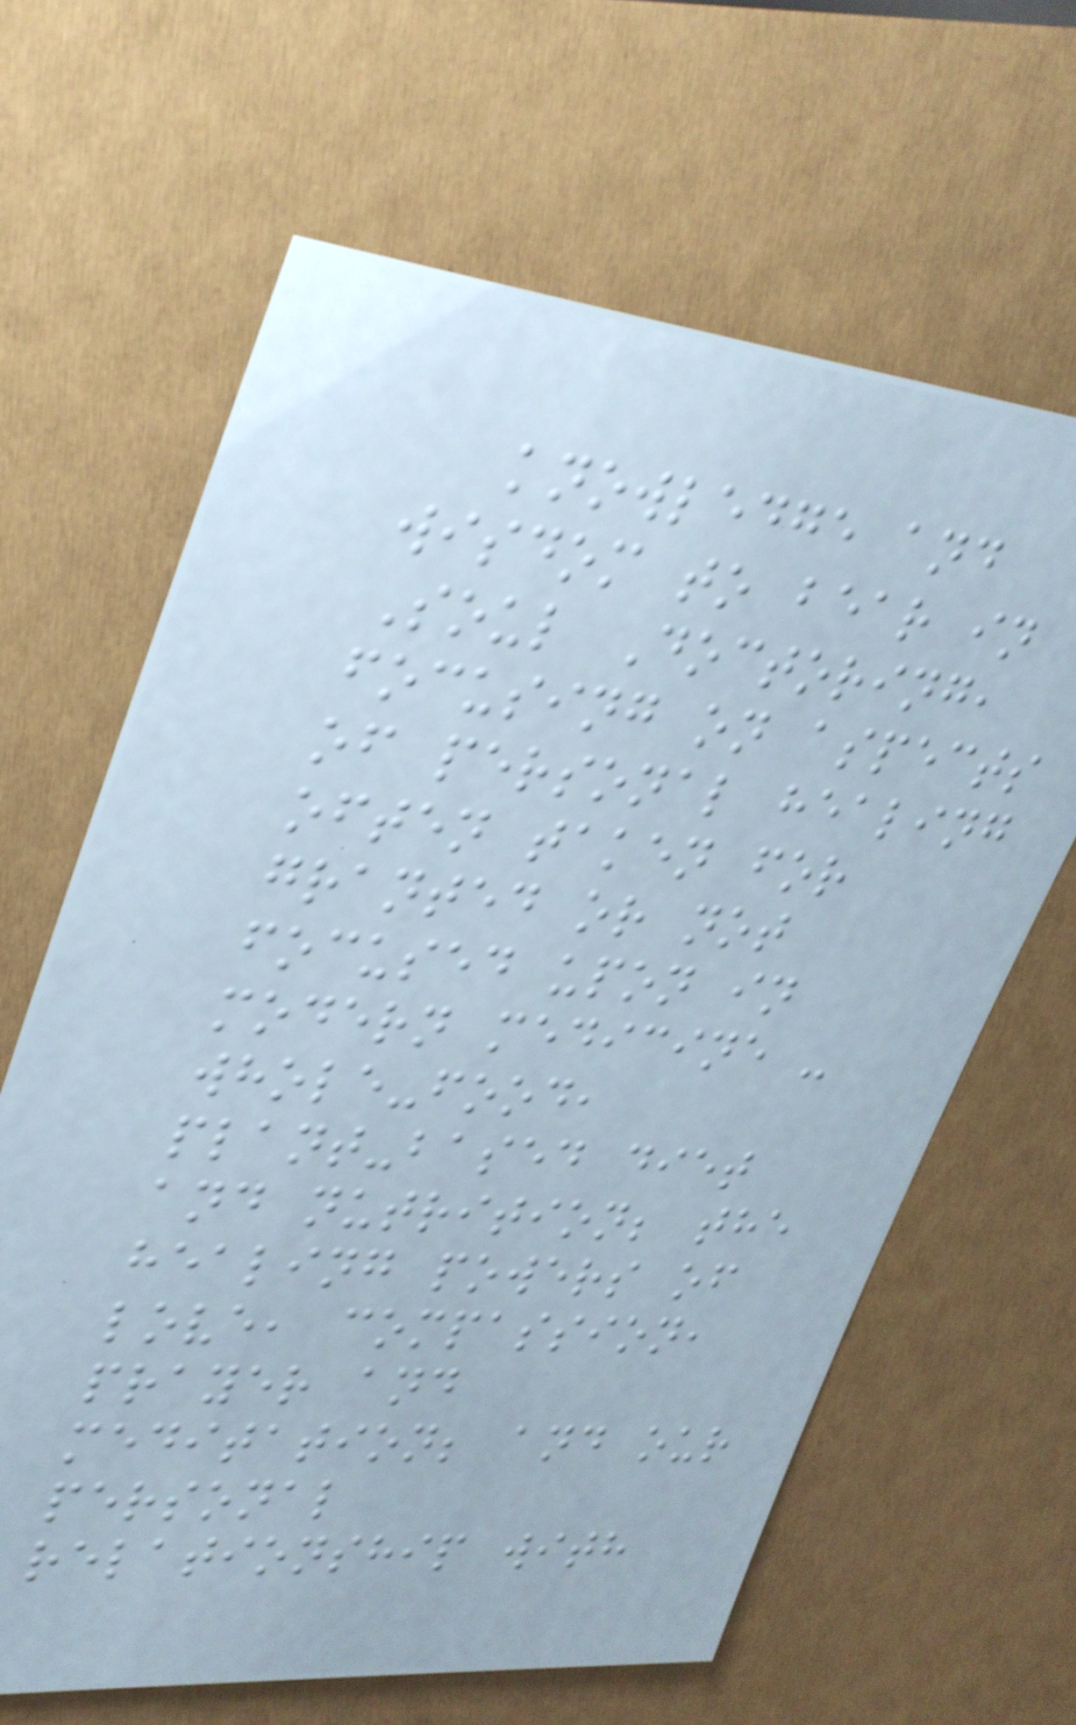knowledge and
wisdom to bear in
Soul Doctoring,
focusing on aspects
of personal healing
often taken for
granted or not
focused upon in
modern medicine -
whole-food,
plant-based diet
and nutrition; the
healing powers of
love, compassion,
prayer and
meditation; and our
personal
relationship with
